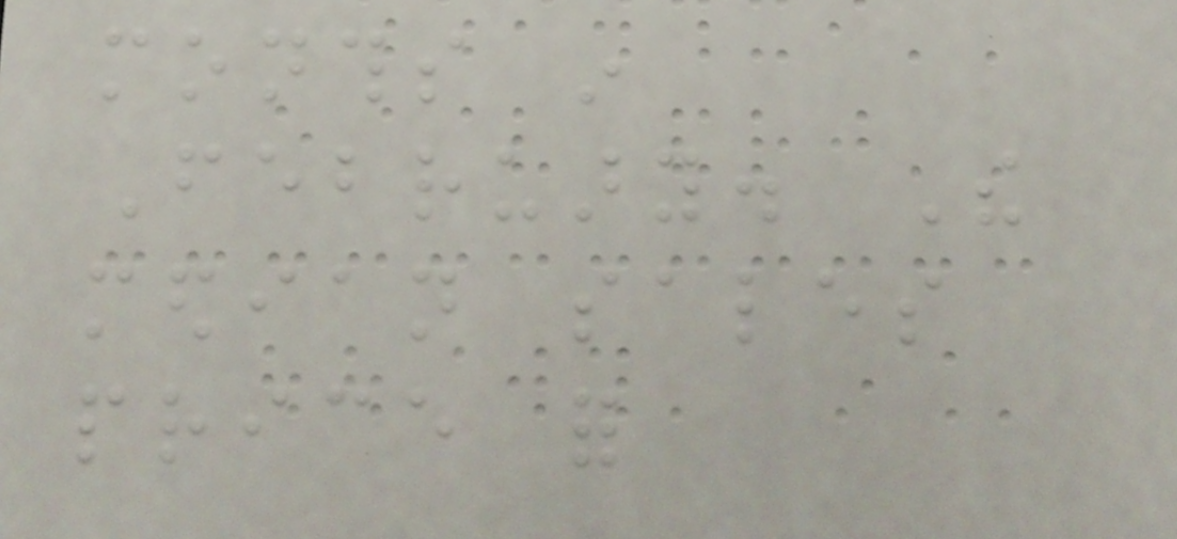months in
February. The
median sales
price for
